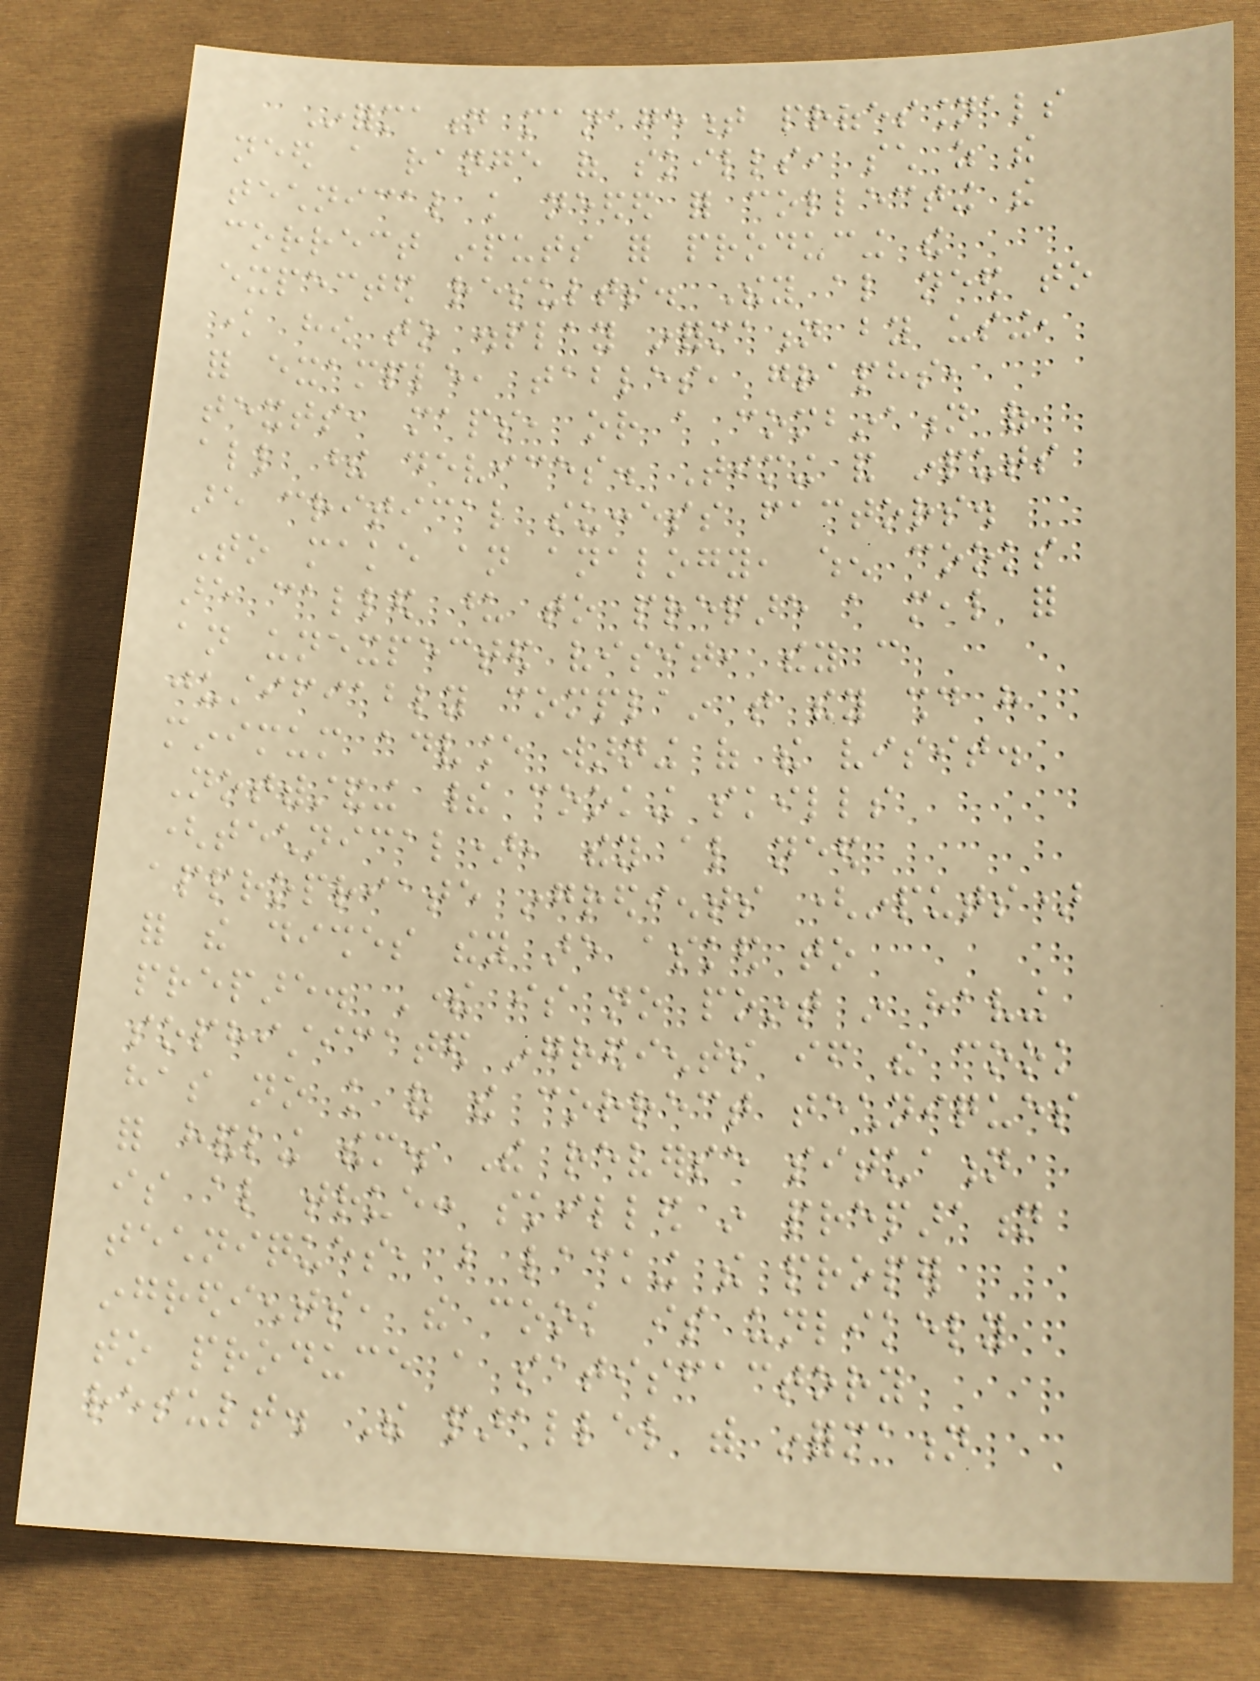Information management professionals
need a range of skills, such as the
technical knowledge needed for collecting the
correct inputs for producing the
expected results. They also need to
know how to display information by using,
for example, tables, graphs,
texts, maps, or a combination of
all these devices. Timing and inputs
are critical success factors.
To make an analogy, when cooks
are called upon to prepare a meal for
an unexpected visit, they can
justifiably complain that they should have
minimum advance warning of the visit.
Notwithstanding their cooking skills
(technical), they also need
appropriate ingredients (inputs)
for the dishes they are asked to
prepare. There is no point in having
sophisticated ingredients if the cook
has no knowledge of the correct techniques
for handling them. The reverse situation
is also true: skilled in preparation
techniques, but lacking the proper
ingredients, the cook is unlikely
to produce a satisfactory
result. The parallel with information
